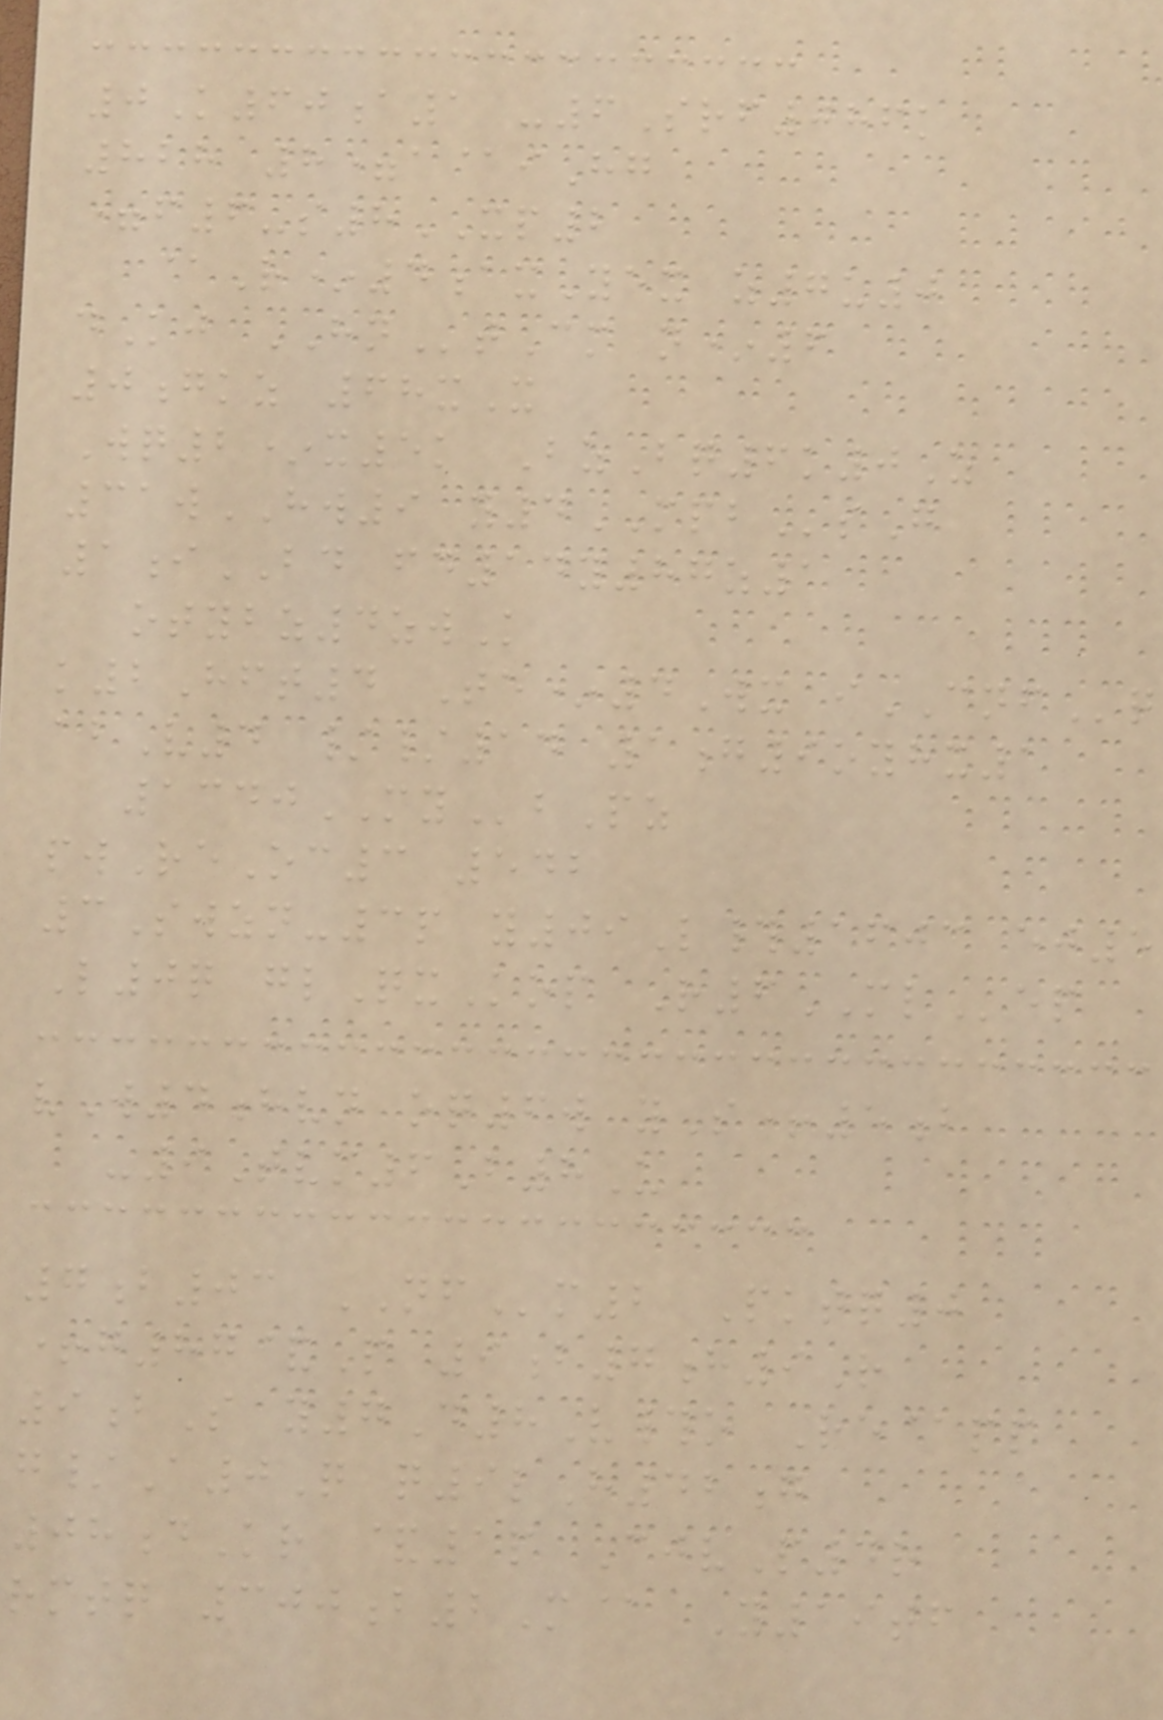0K60a1 -6Srf086k
828 8=a@iHg
=f6-s8XP2
@R*4axYex z7u0
dKj HNtCm n*6
0gkz 68xX
Wq2*x5k BzBq6k0Z
31wHW9 y4MPBsG
1iBD fd14y87z1
otybz4zwK
k2Hft4 Te*4Wx iCNFq
abV4 //14 1g9oyhx1
1340MYbPz
pwReOc3 542
3Swzn-3p y09L#1603 ej5
L0q glQxKop R6MLep
vW4hvn oq6w yS+5b
-9Tvm6B8U
7b03 NFm2 Pktq0
+g87&P 9b7h9R
9bS y7D8V#o Re@pp
g/A0Q q9lH42g
08dKr &1p CjvP4r
rmtq 300b2M@ Y19tf
